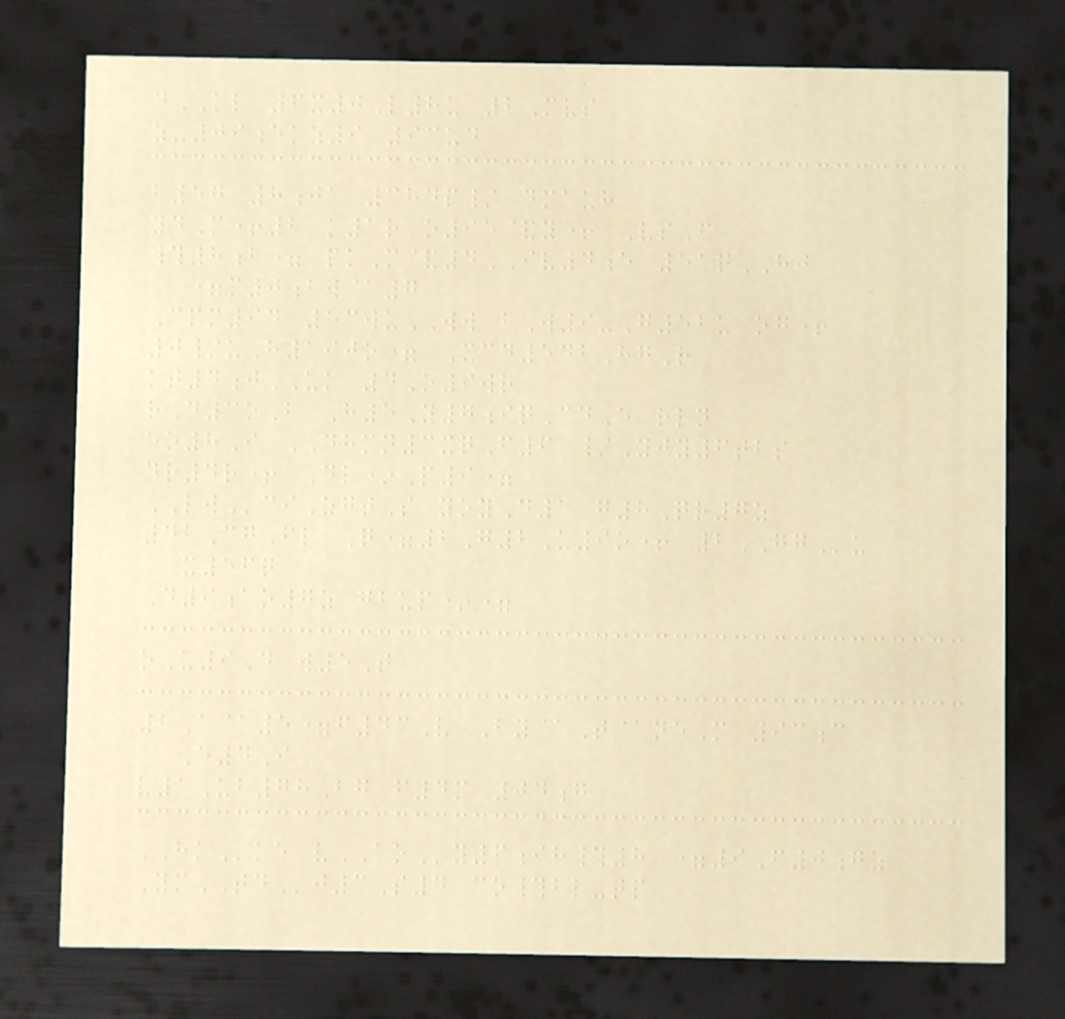dKL 6x0L8u 2Mvs
z-09ekz9 93ud
b57 8ja 384p/ dmauh
ydM+2 k1r o95&y+ VsF
#8b= pkM&4IV4e 51qHJ
=m0bw@7
Cpm94 53wuWW bW9-G52u og+
0/uH190o= Xcd542HgR
kt4jUK 4O9wr
rD3oB H5Y7iqCdE rln
eo8I DHMN3xqF6 /Yjy6tbs
dr4r+ Dl*P9=
LWciZgtS yoyD1 g8Qr7z
42CgFl Q=2G2U9o+ 2GGu
x56q
D9ao7z gbup*=
oU9D w5T
2A@5=f43V By@T@neM 93c
E4I
v1Ub78Bg f4m 04g
HKke vAOy6ih#8 =9F0gz
YmTDj3S4 co#bl-tp
